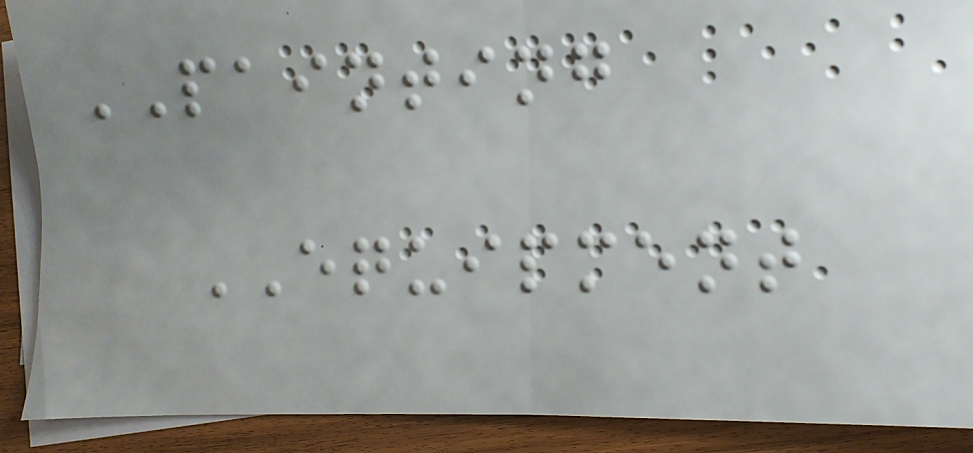PAINTING
EQUIPMENT
